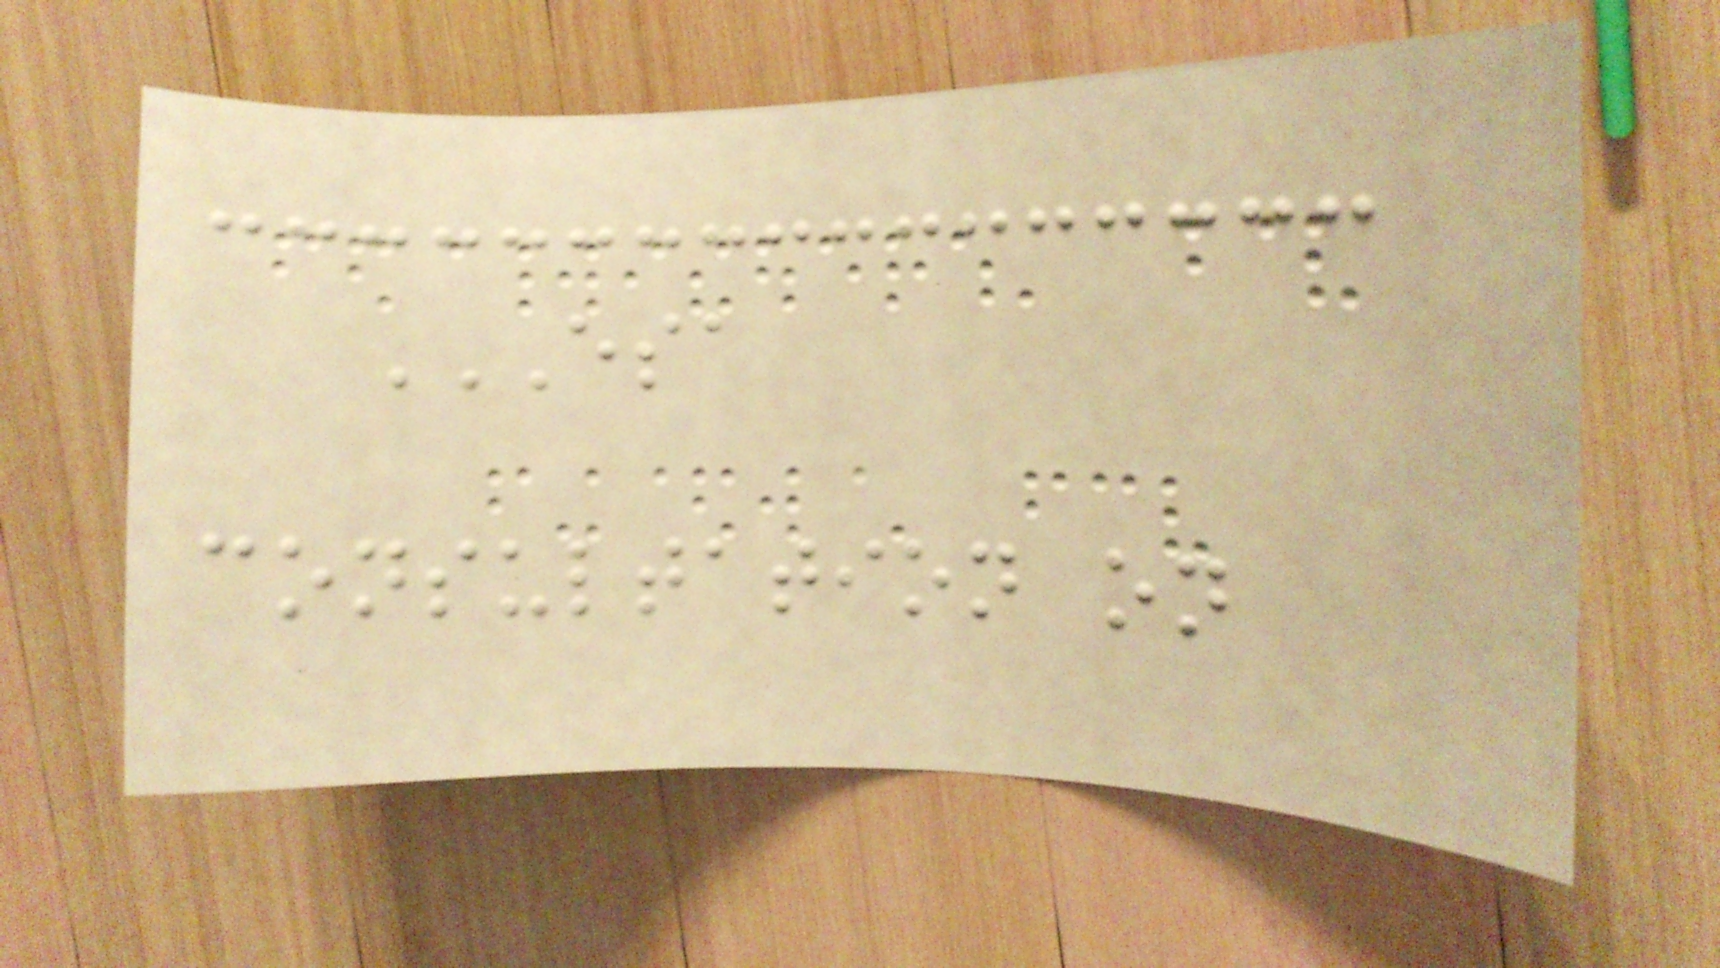ESA
CONSULTATION ON
